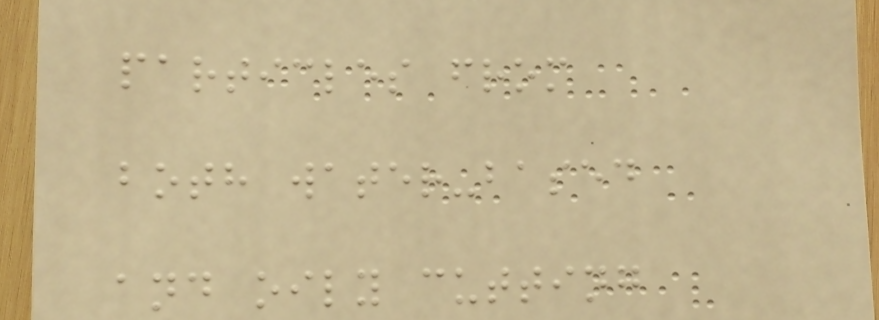particles from
both water-based
and oily cutting
